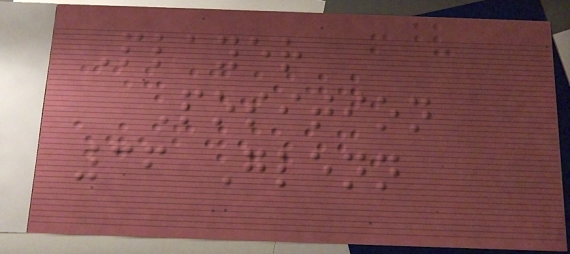Player
Position
36 Glenn
